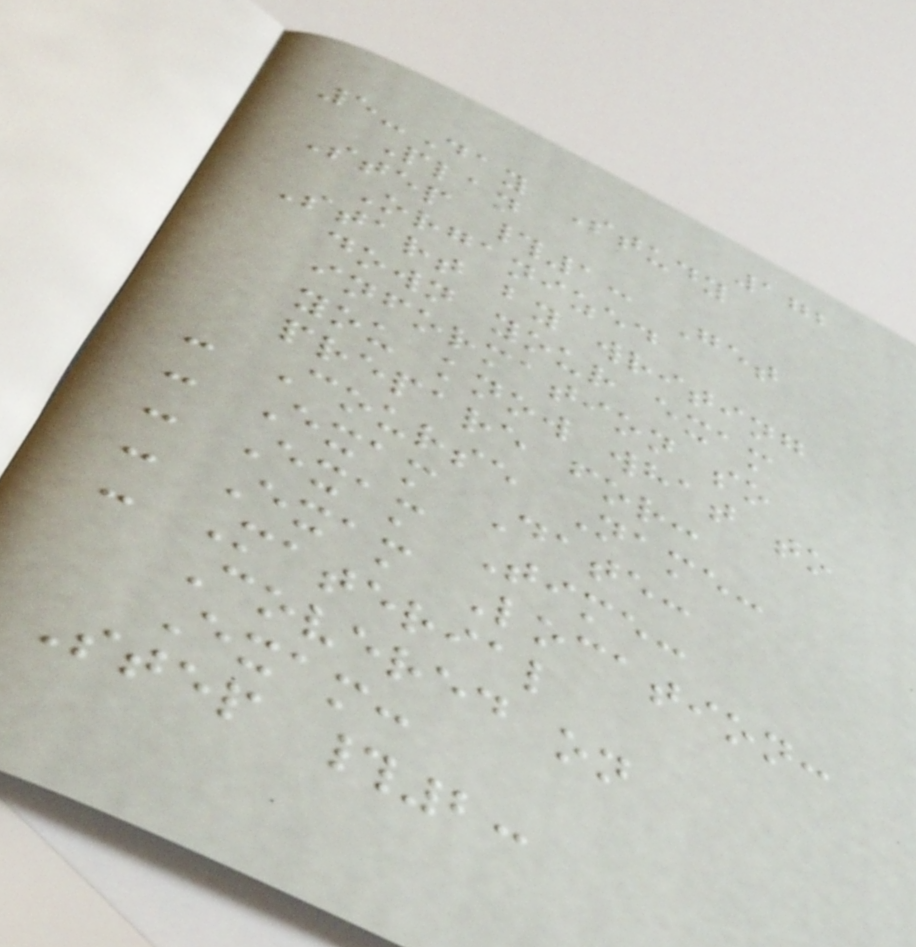172
5-Day Study
Plan
Step #1: Get
Organized
Start by writing
down your exam
information so
you know what to
prepare for:
- Course Name:
- Exam Date:
- Exam Time:
- Exam Location:
- Material
Covered on
Exam:
Step #2:
